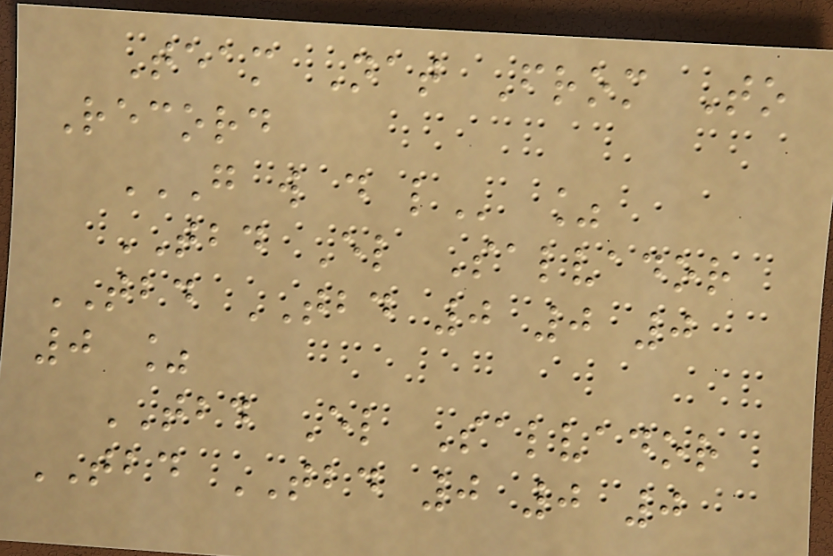Team Nat From To
Record
G W D L %
TBD El Salvador
TBD TBD 0 0 0
0 %
TBD El Salvador
TBD TBD 0 0 0
